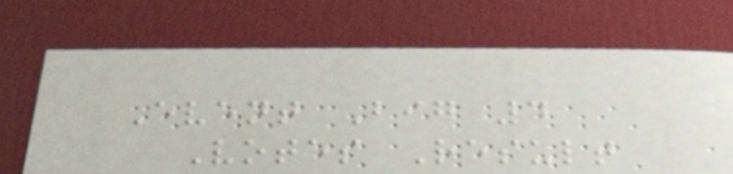Event Big 4
Votes Result
